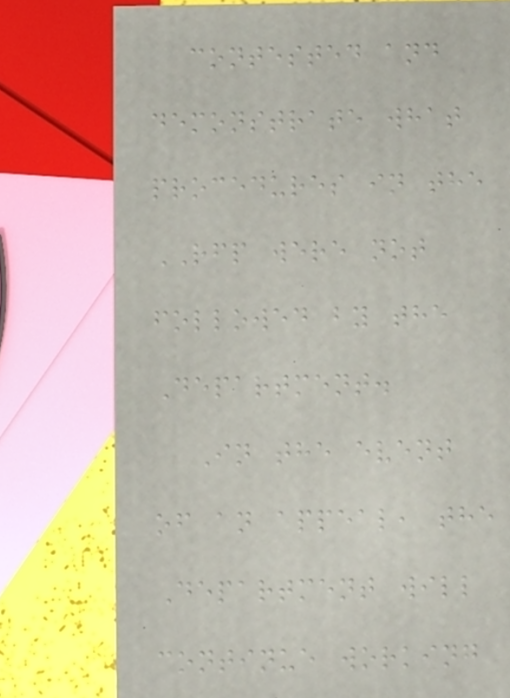contested and
demonstrate what
procedures in the
RFP were not
followed by the
Department.
In the event
of an appeal, the
Department will
continue working
